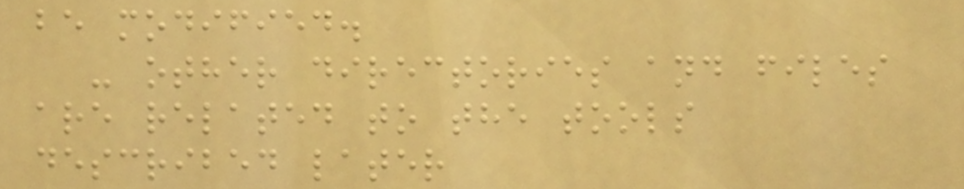be modified.
- other directories and files
are related to the tools
described later
